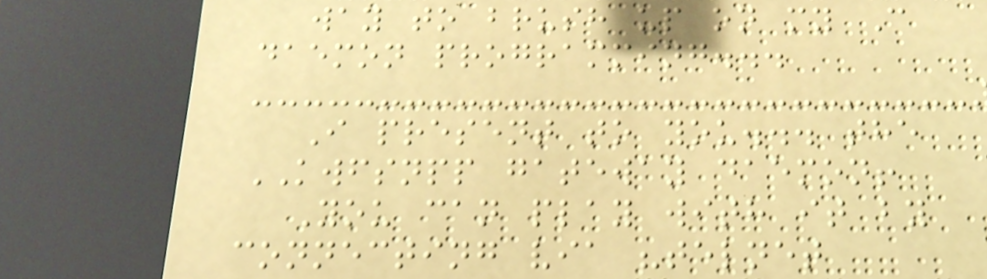way to brush up on my C
daemon programming...
I present to you... the
KWFSNPP gateway daemon!
You can play with it by
connecting via "telnet
